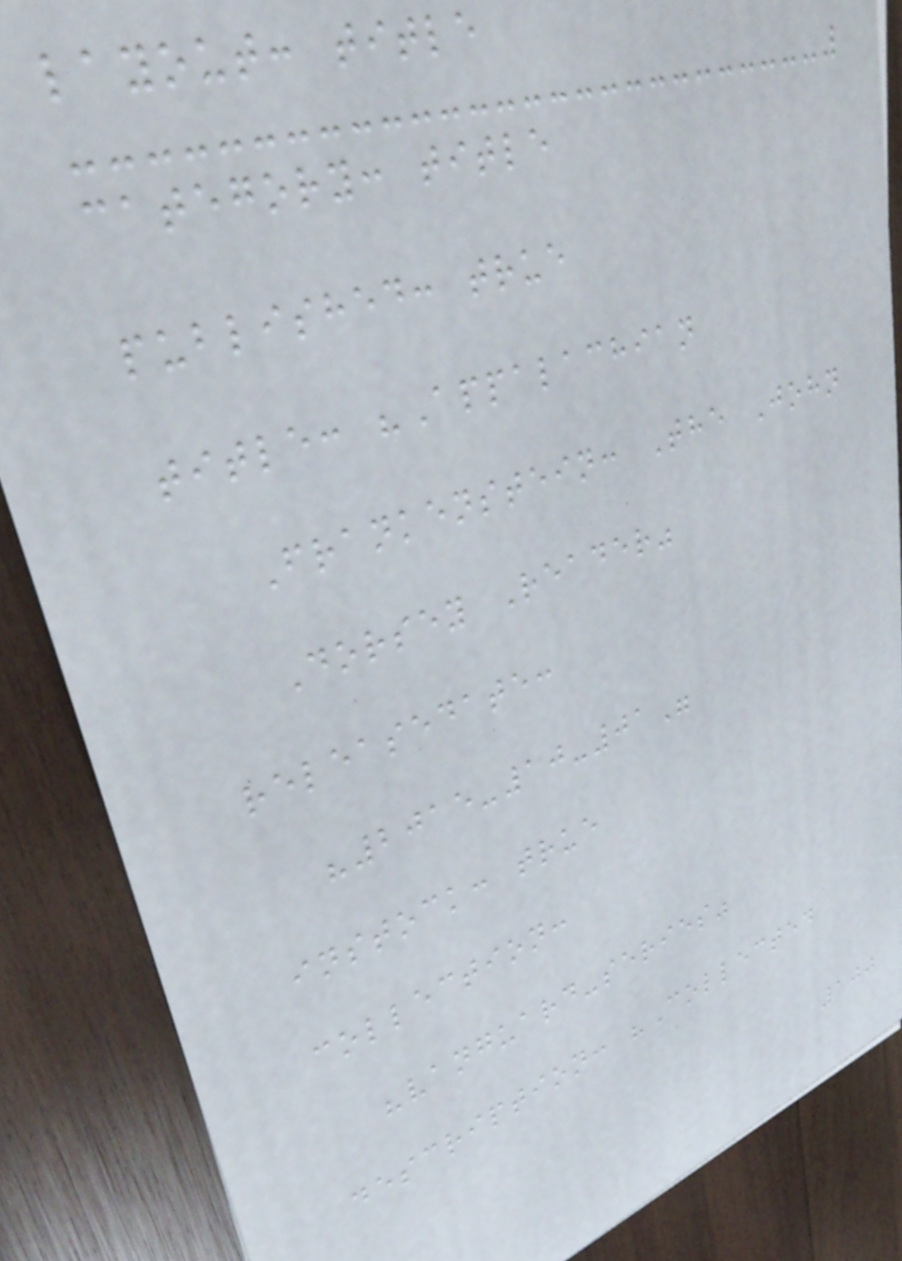layout: title
category: title
published: true
title: "Appalachian
Frankenstein: The John
Dorsey Reader"
releasedate:
"2015-10-01"
instock: true
collection:
"vanguard-series"
description: "Collected
100
